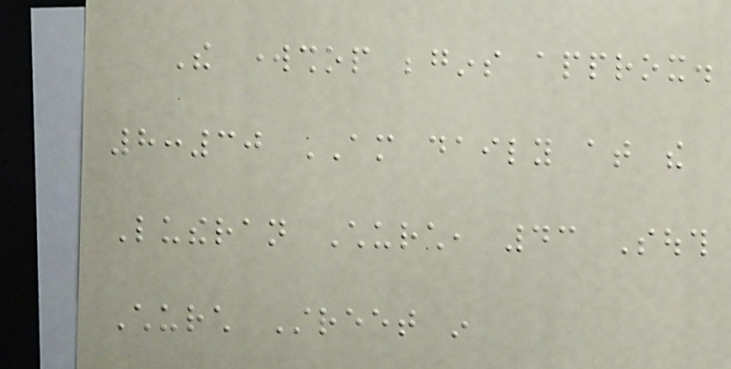The workshop begins approx.
8:30 AM daily at the
Lutheran Church, 43 South
Church Street in
